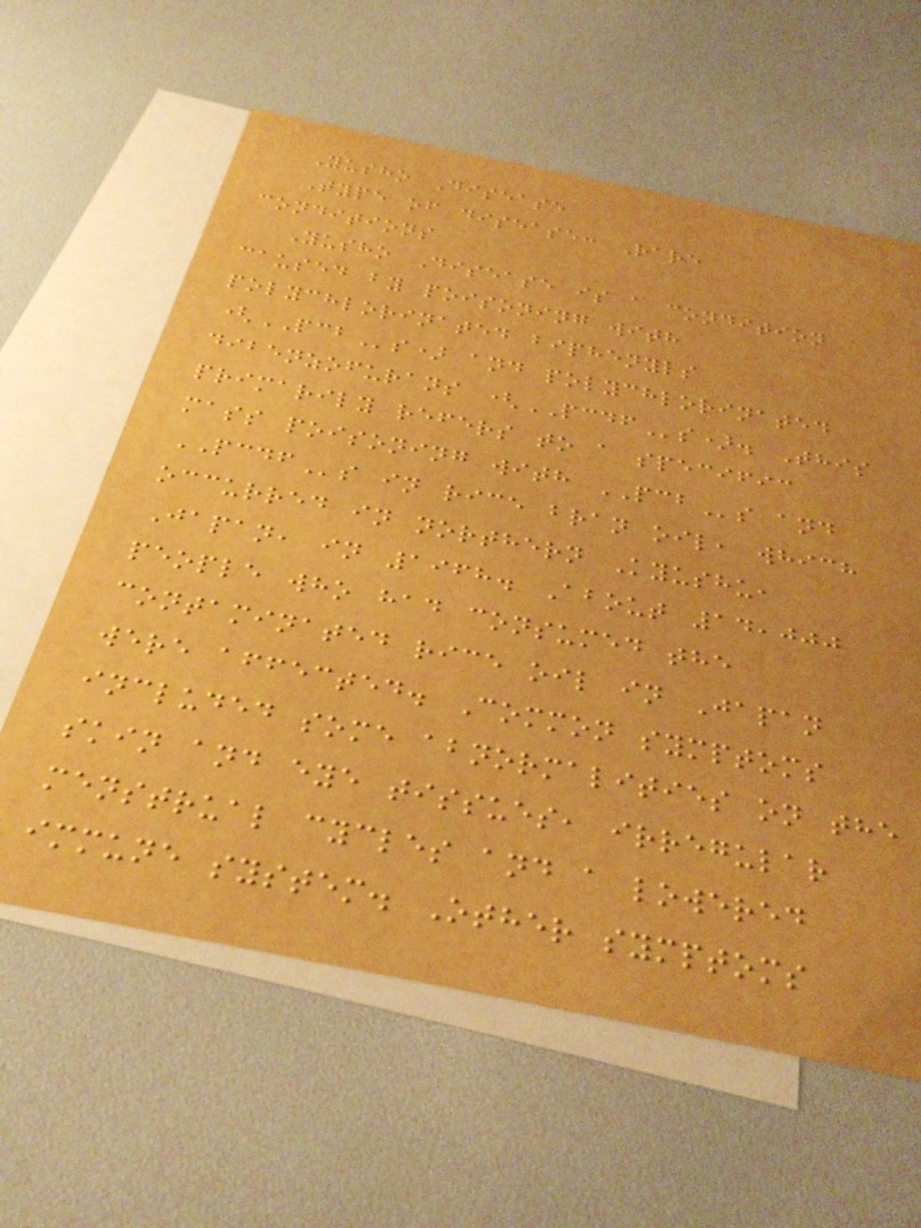Yusho Disease
Type of disease: Rare
conditions
Yusho Disease is a condition
caused by poisoning with
polychlorinated biphenyls
(PCBs) and polychlorinated
dibenzofurans (PCDFs). This
primarily refers to a specific
mass poisoning with PCBs and
PCDFs in rice bran oil, which
occurred in northern Kyushu,
Japan, in 1968. About 14,000
people who had consumed the
contaminated rice oil in Japan
were affected. Common symptoms
included some abnormalities on the
skin and eye tissues, irregular
menstrual cycles and a lowered
immune system. Other symptoms
